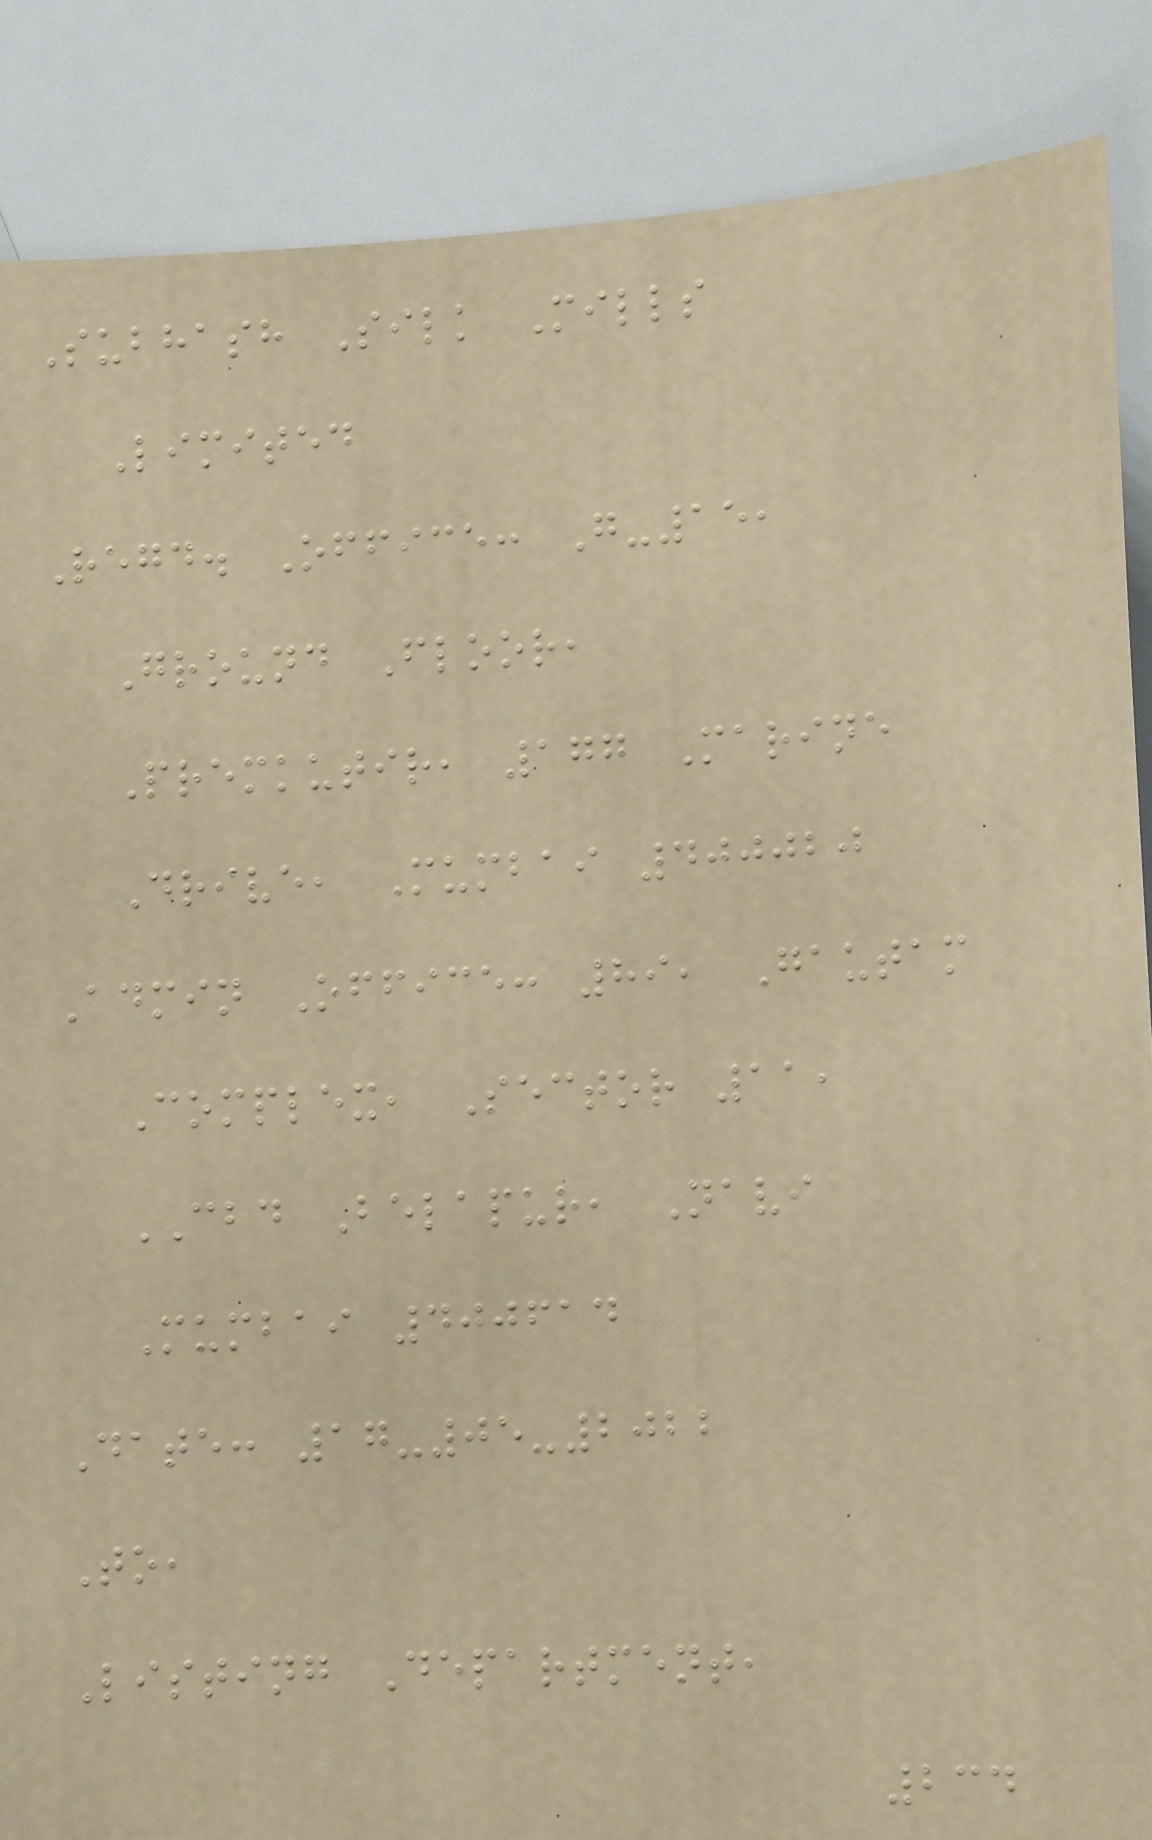Subhash Silk Mills
Limited
Regd. Office: G-15,
Ground Floor,
Premkutir, 177 Marine
Drive, Mumbai 400020
Admin Office: 89, Gautam
Complex, Sector 11,
CBD Belapur, Navi
Mumbai 400614
Date: 17-05-2022
To,
Listing Department,
234
